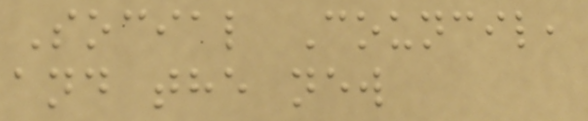Social Council,
and the new
